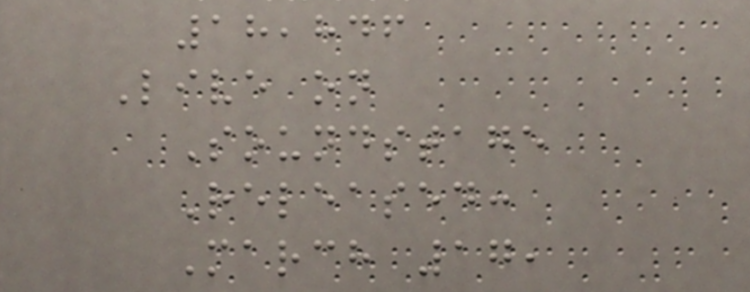18,846
Live on
Soundstage
Released:
March 17,
